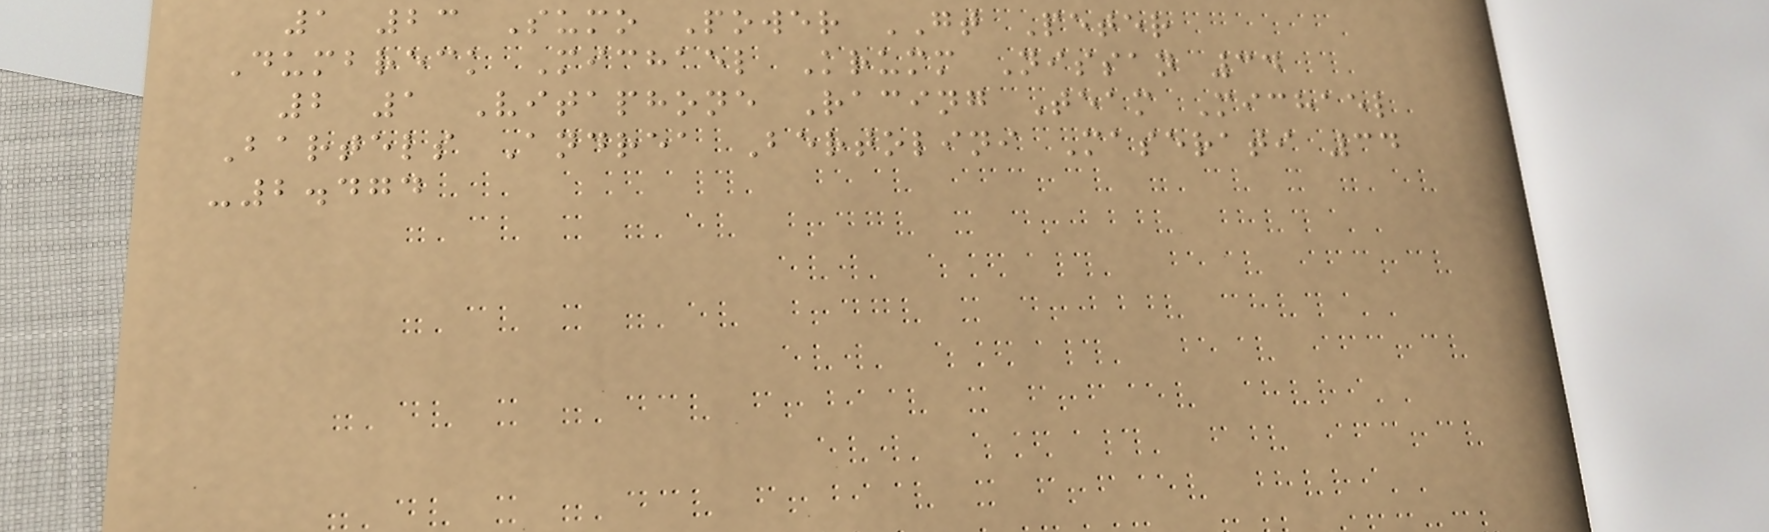1 23 Sumo Power GT Peter
Dumbreck Michael Krumm Nissan 34
2 1 Vitaphone Racing Team Michael
Bartels Andrea Bertolini Maserati 34
-2.474
